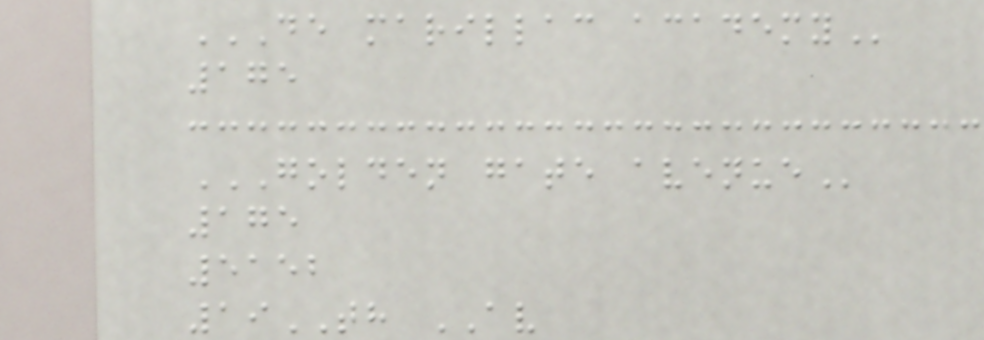DE MARILLAC ACADEMY
175
GOLDEN GATE AVENUE
175
5152
19TH AV
